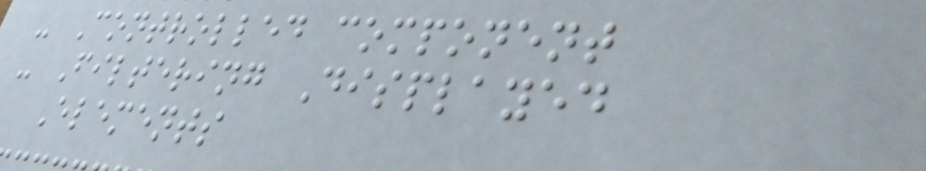- Controlled component
- Filtering Displayed
Elements
